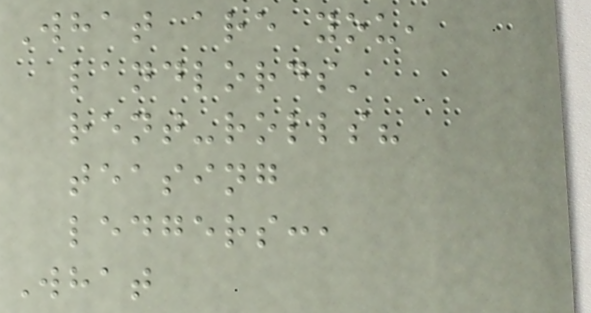What are you,
landlords'
rent-rolls?
teasing
ledgers:,
What
